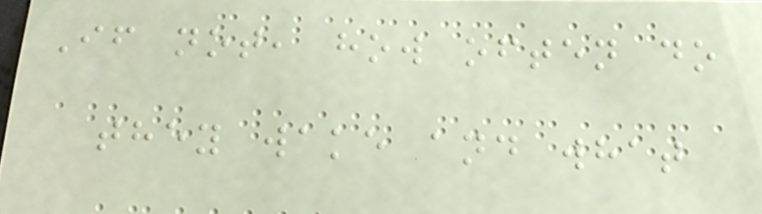If not, how often do
they wake and what
